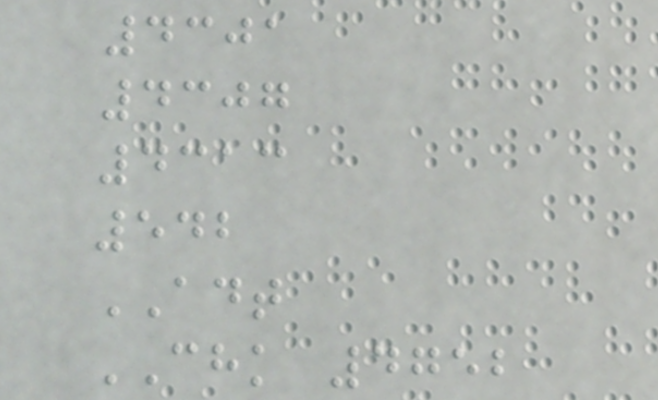4301
4307
4313
542
ADT
CHK 4752
